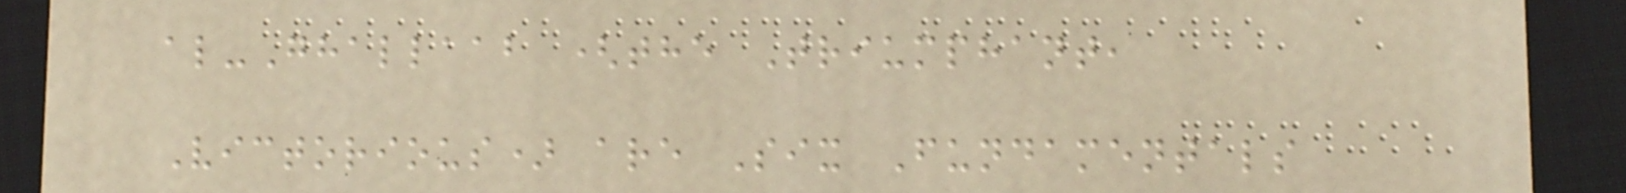al-Ghallaab (the Triumphant,
Victorious) are Six Fundamentals
